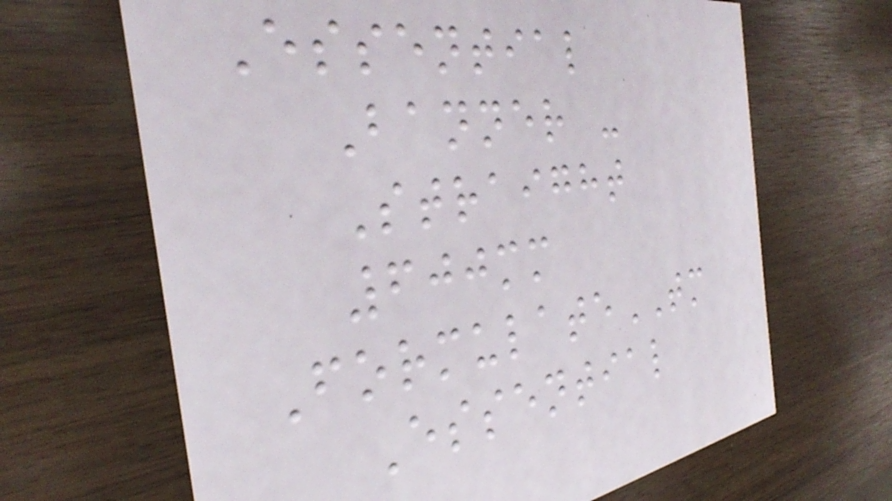Essential
Banner -
Straight
600mm
FormulateTM
Essential
